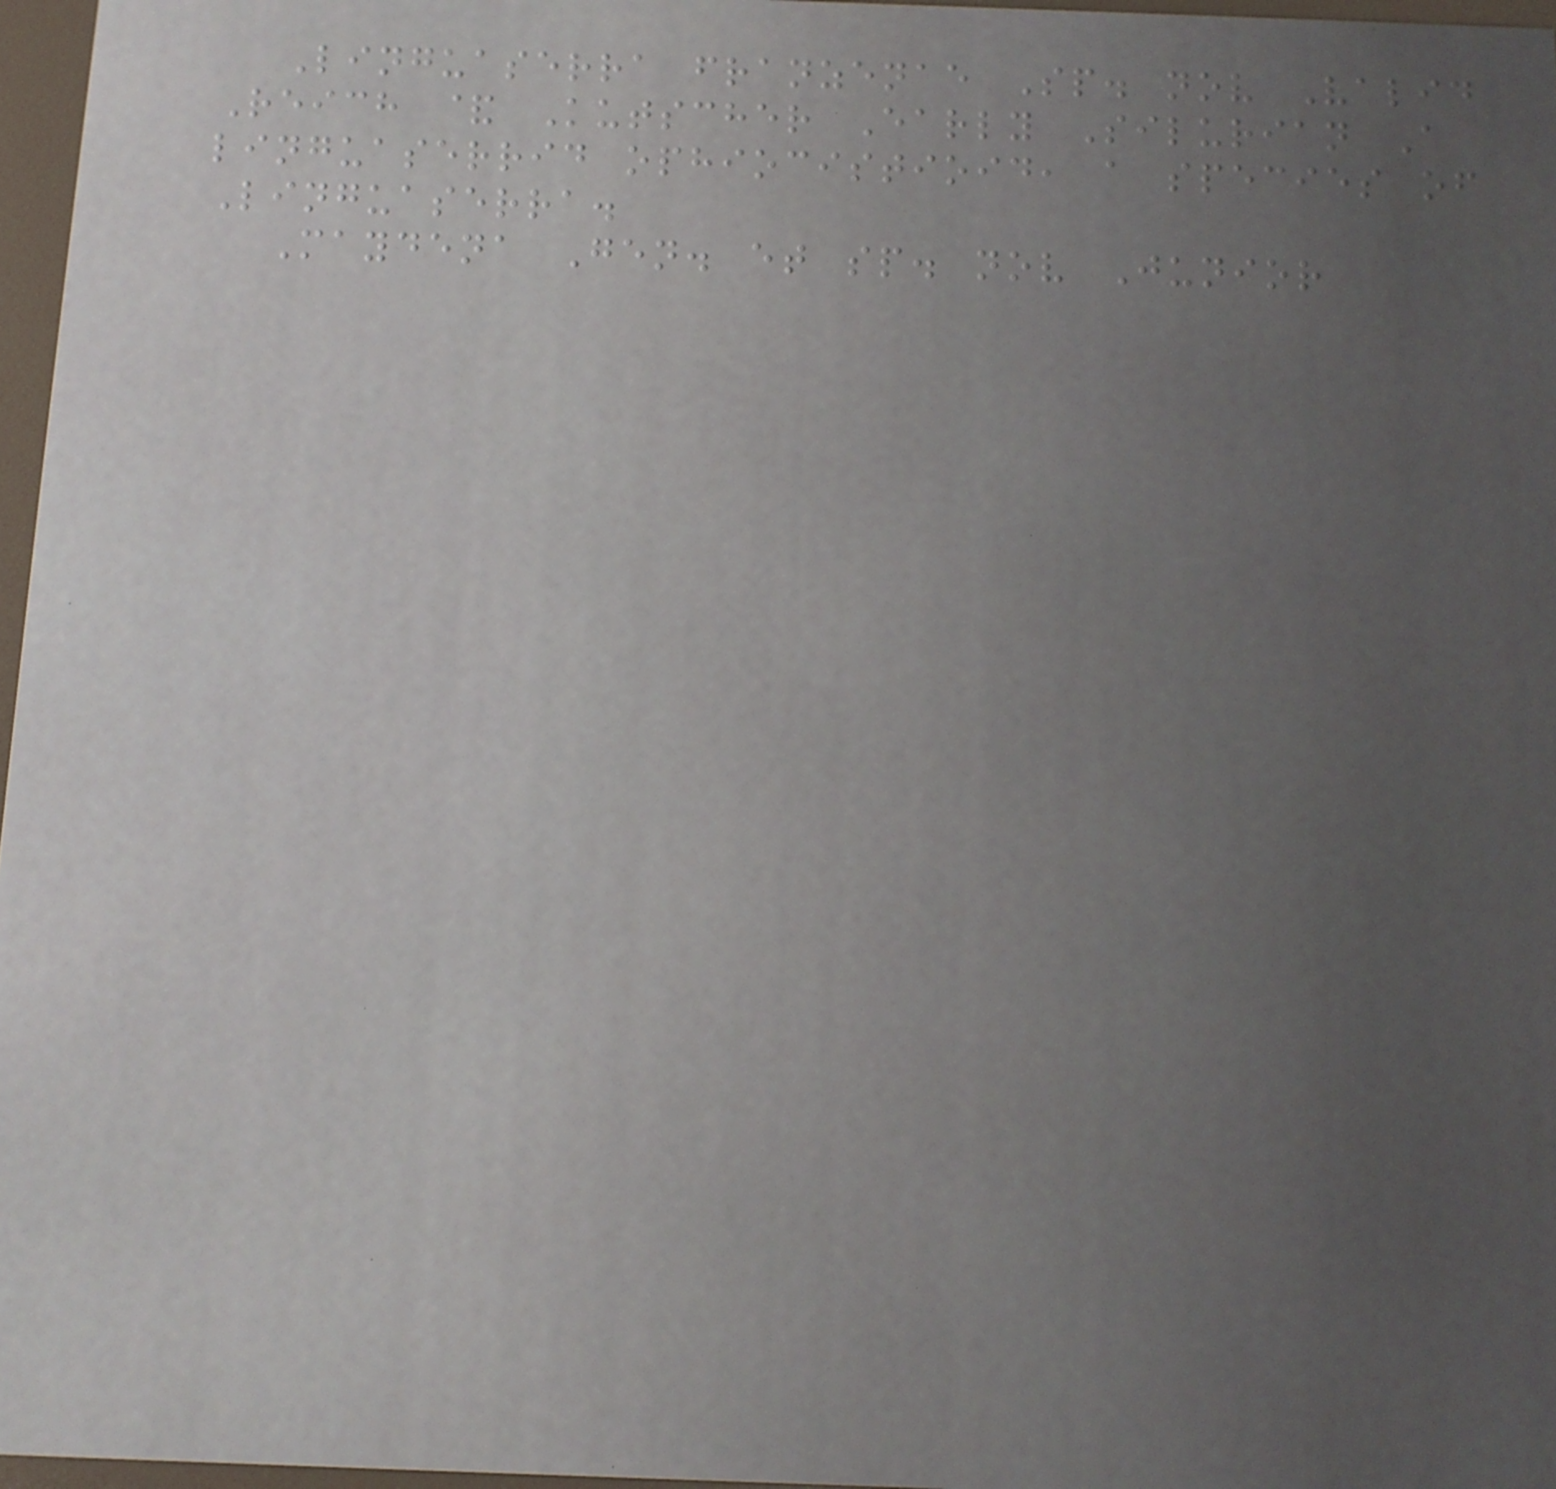Linguaserra franzenae Sp. nov Valid
Reich & Kutscher Early Silurian A
linguaserrid ophiocistioid, a species of
Linguaserra.
Maydena Gen. et sp. nov Junior
